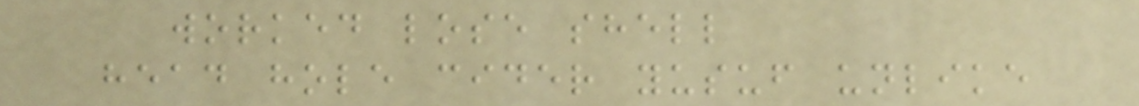worked lose shell
head hole cider yusuf unlike
